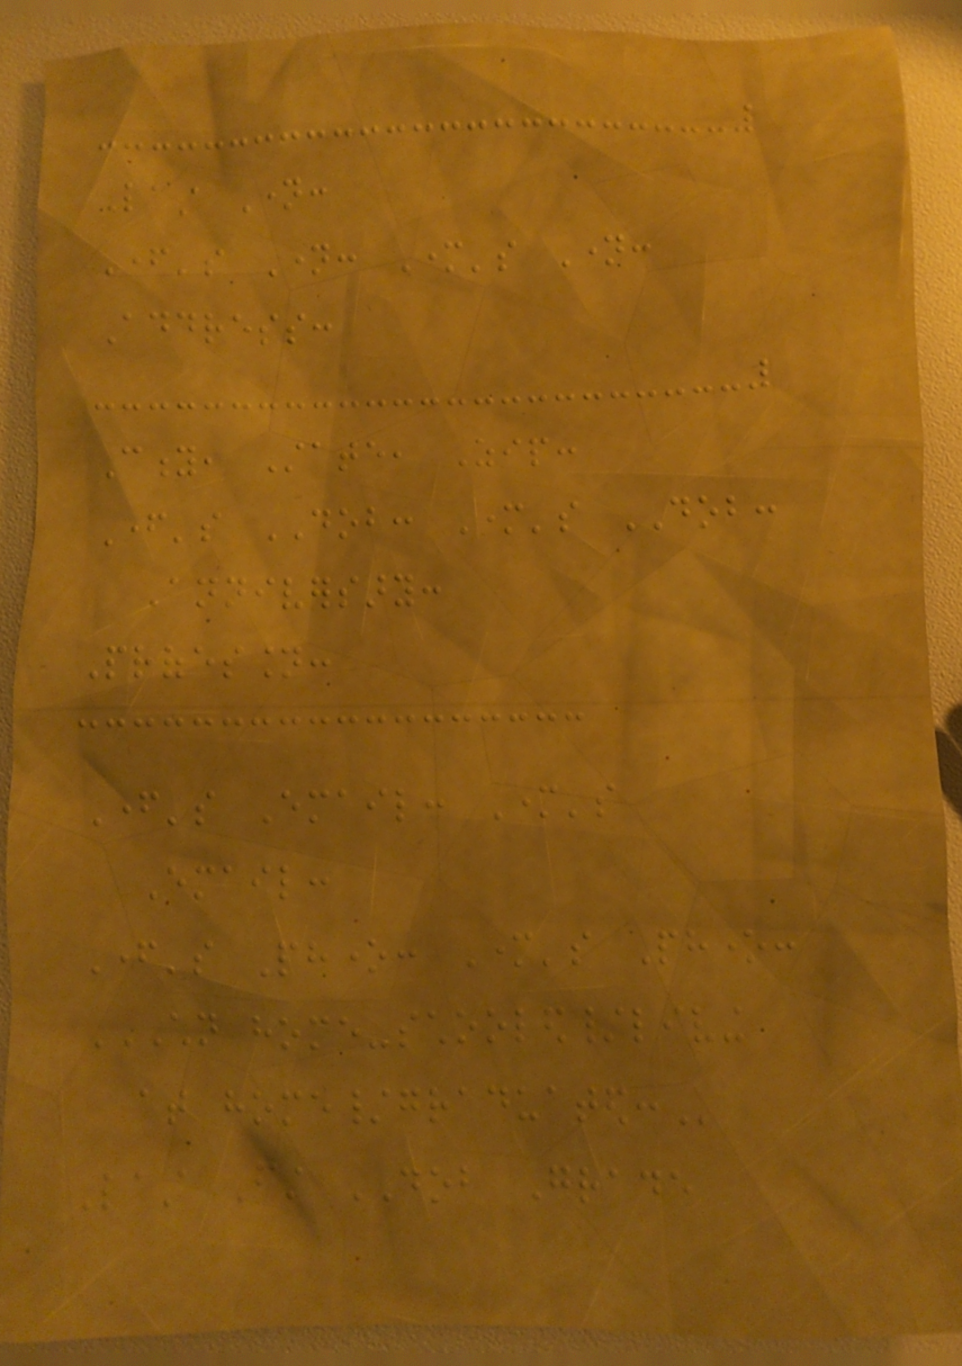Last Name:
Father's Name: Mother's Name:
Address:
City, State, Zip:
Father's DOB: Mother's DOB:
Anniversary:
Profession:
Father's Email: Mother's
Email:
Father's Phone: Mother's Phone:
CHILDREN HOME-SCHOOLED/LIVING
AT HOME/GRADUATED:
Last First DOB Grade
